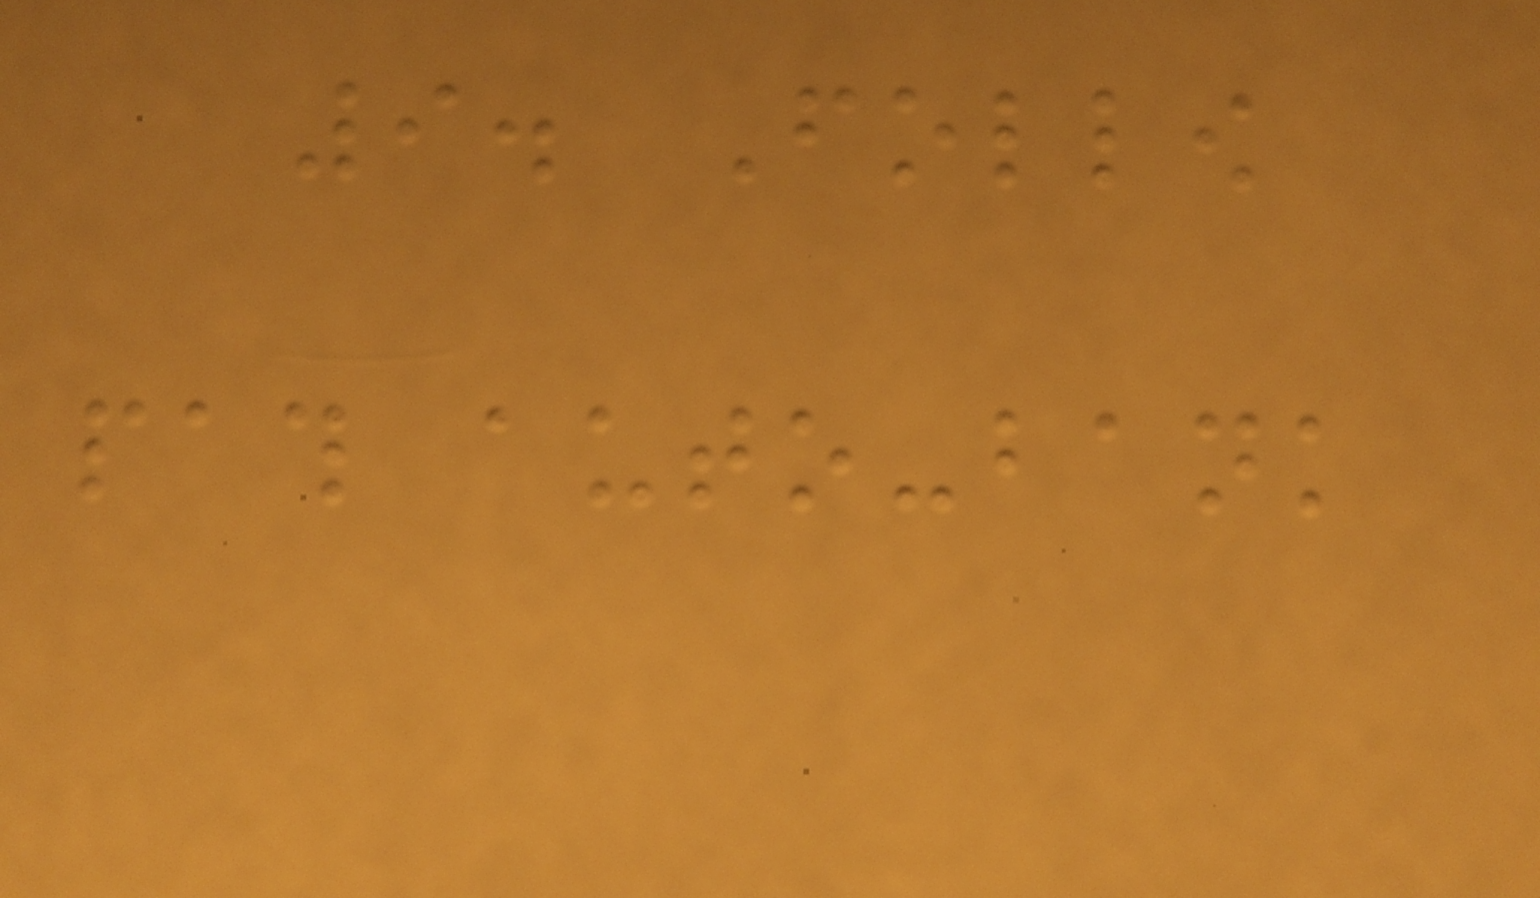9. Follow
path auto-bank
